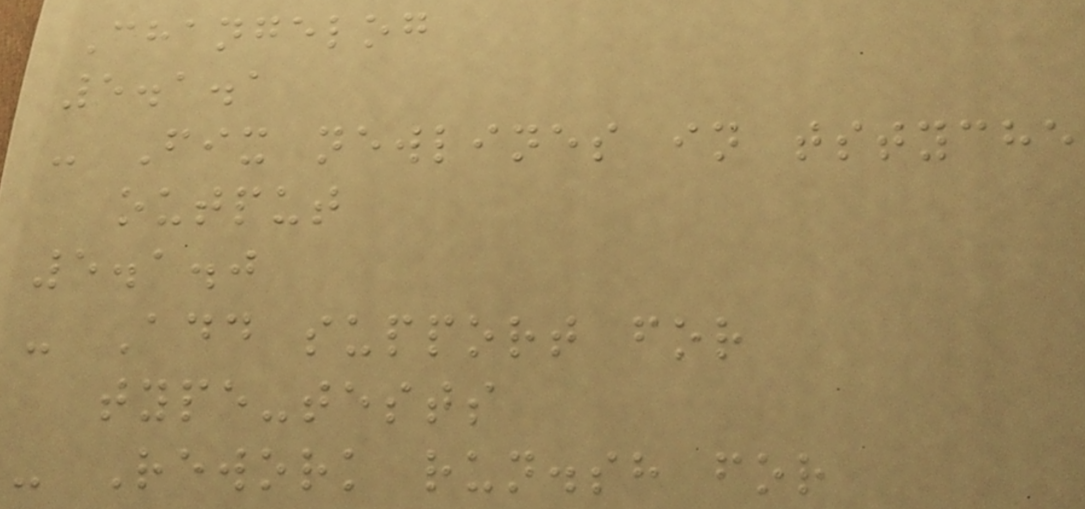Changelog
5.1.1
- Fix newlines in tstyche
output
5.1.0
- Add support for
type-tests
- Rework run.sh for
